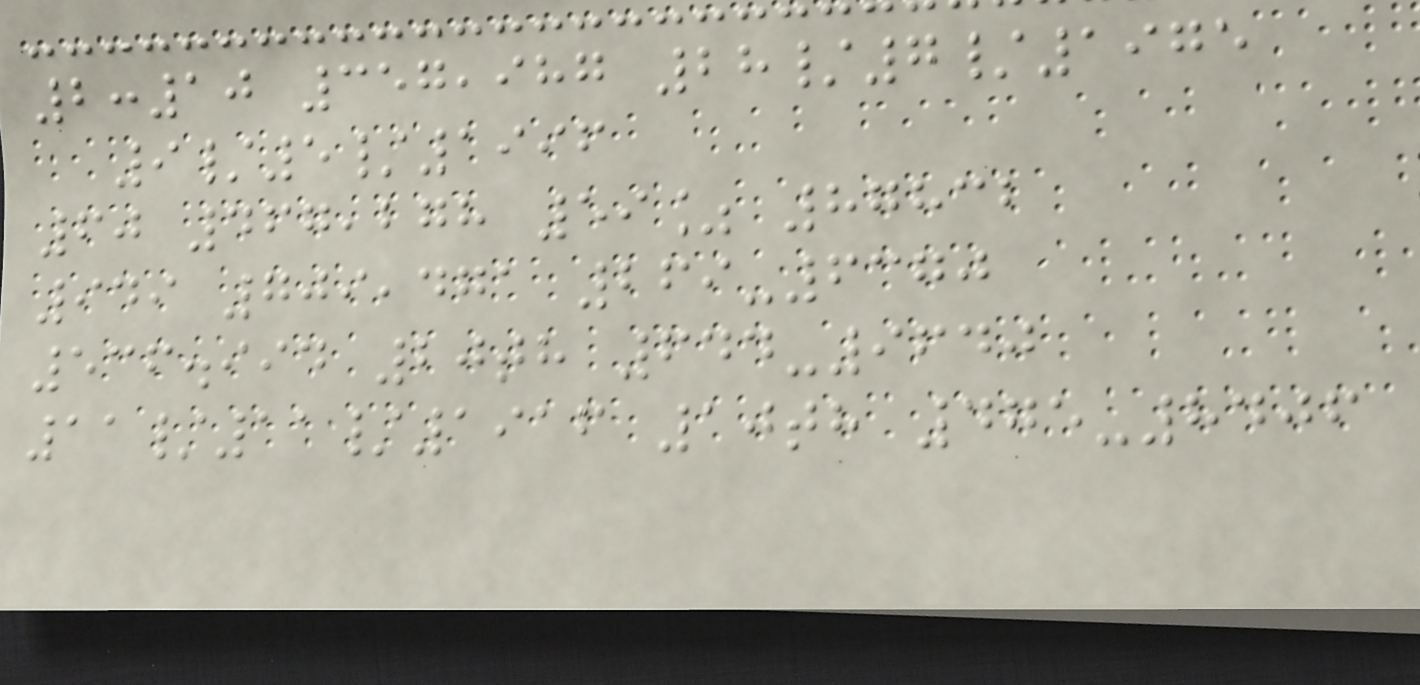2:10 357,987 28/7/1975
9/5/1996
60 467,278 59% 87832
949 709,471 269-6370
536.994 20th 644-9640
11/11/1916 10th 475-8406
